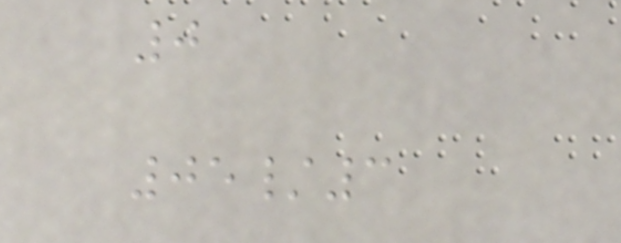0
05/3
